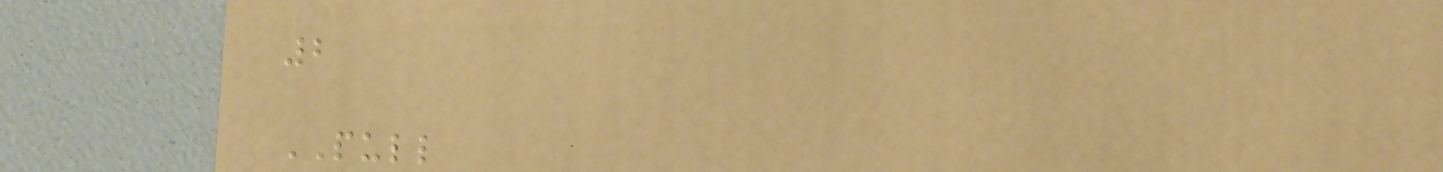2
PULL
